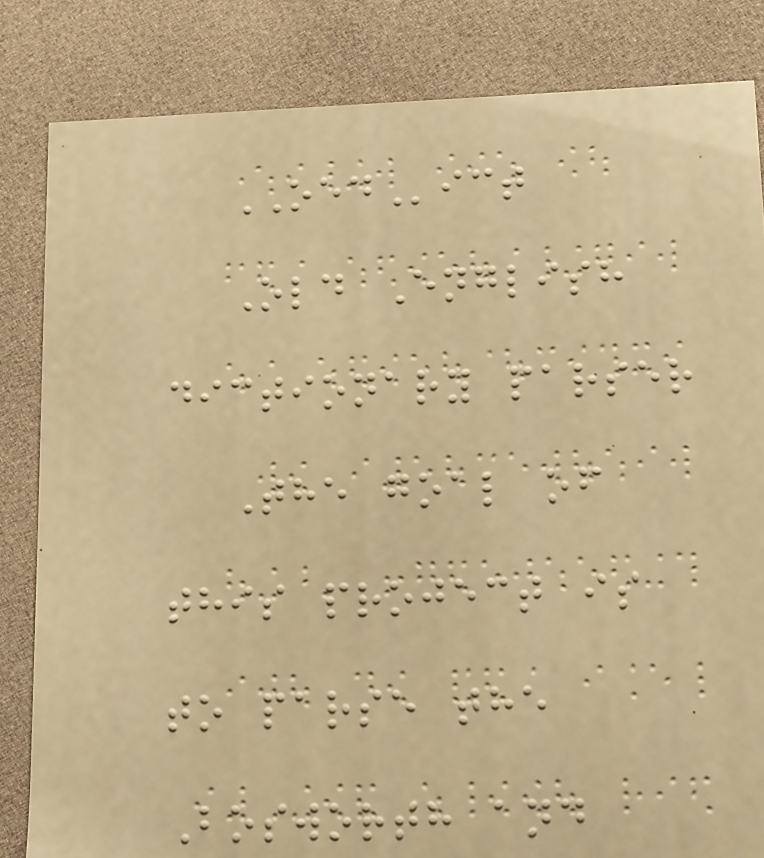OEDict
Old English
dictionary parser
The goal of
this project is
to parse the
Bosworth and
